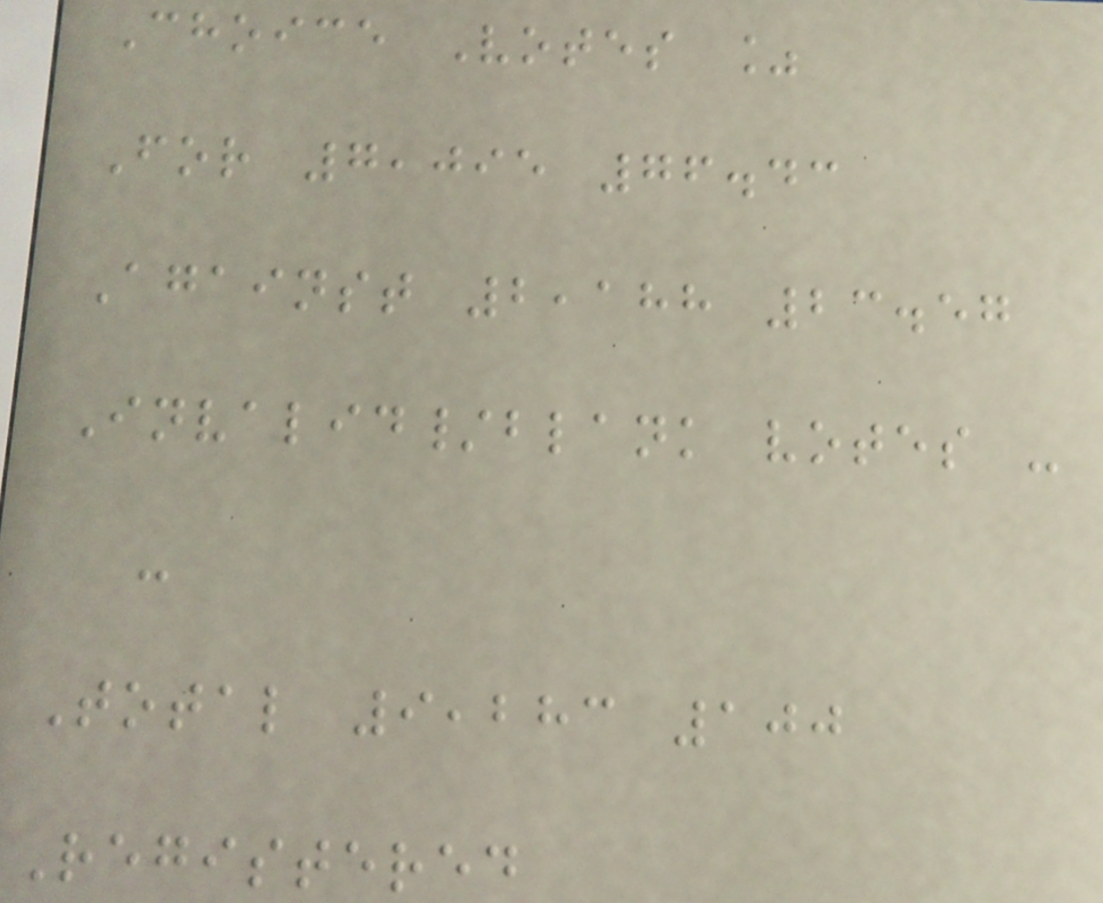Choice Votes %
For 7,095 76.43
Against 2,188 23.57
Invalid/blank votes -
-
Total 9,283 100
Registered
